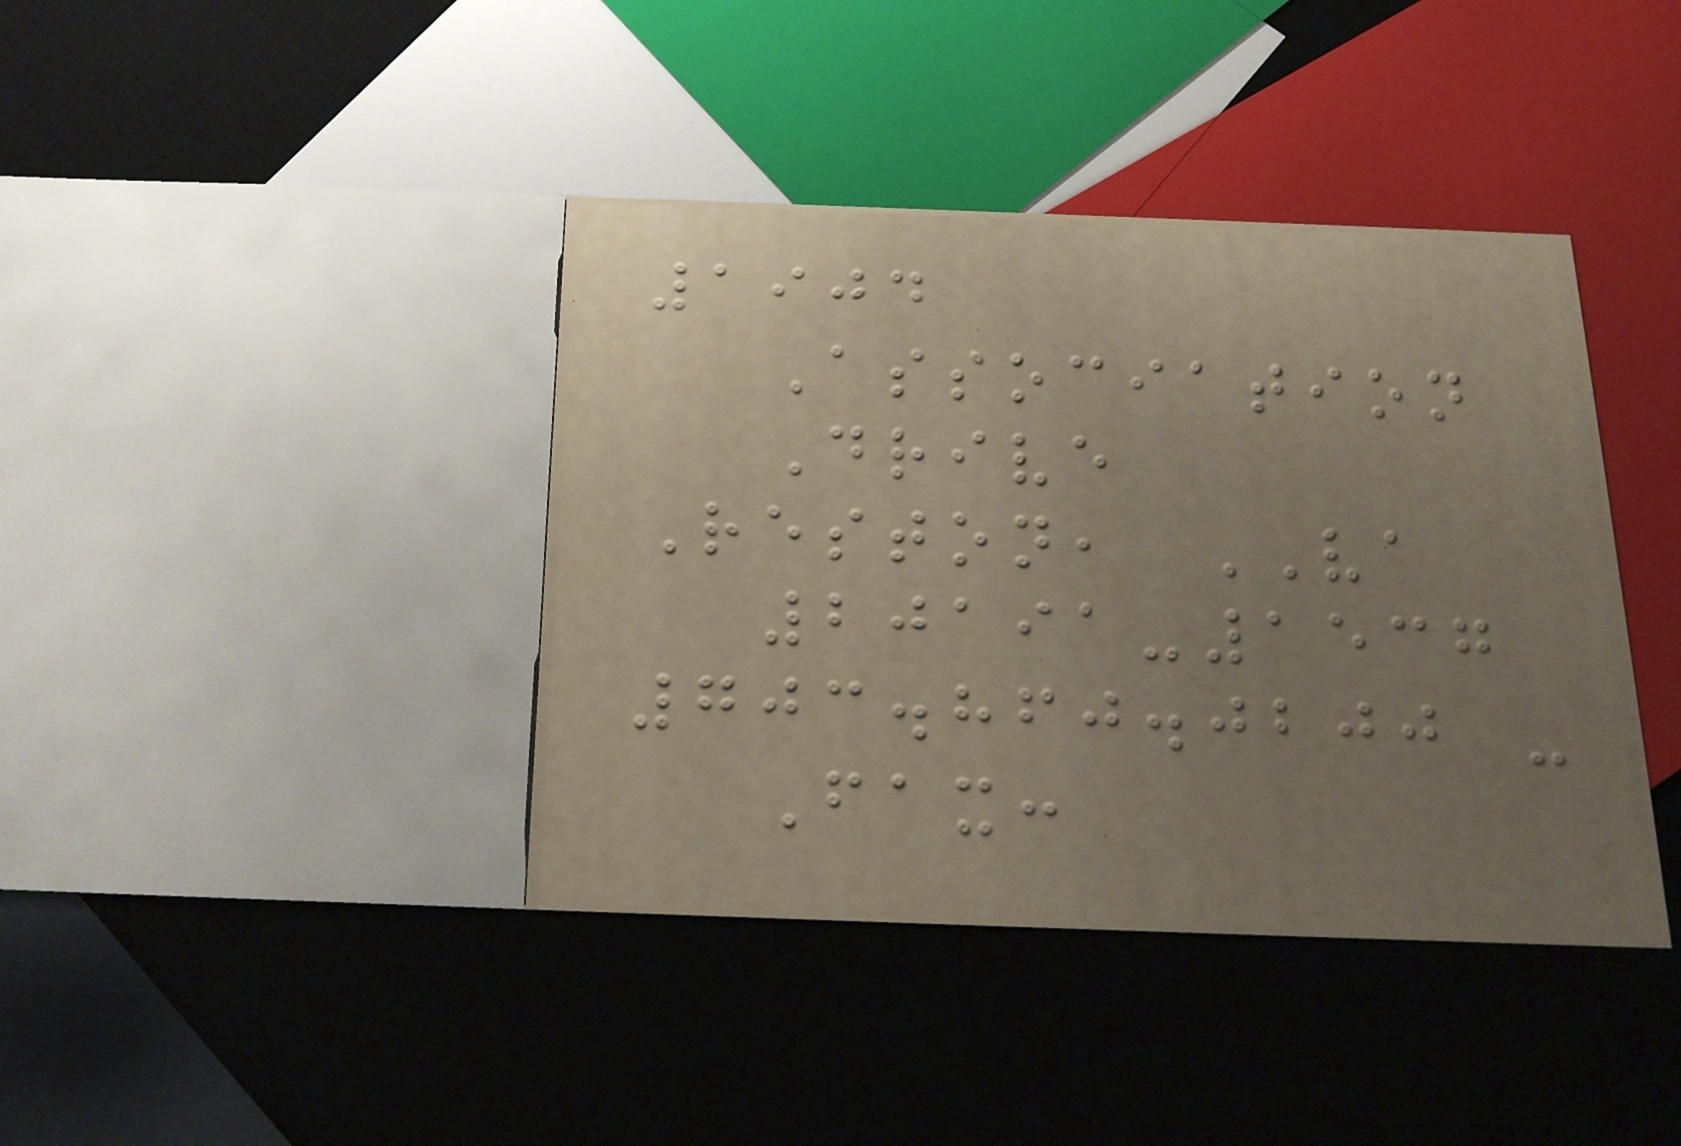1904
Association
Drive
Reston, VA
20191-1537
703.860.0200 -
Fax:
